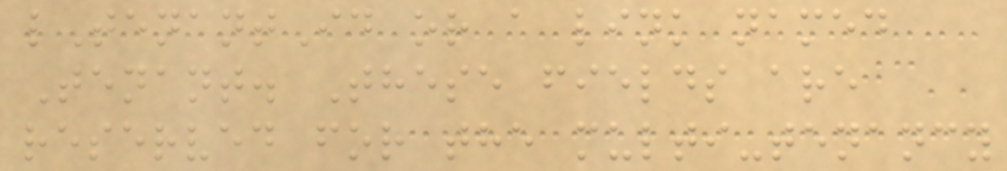lTenantId or a link named
Tenant. These fields are
reserved for the multi-tenancy
